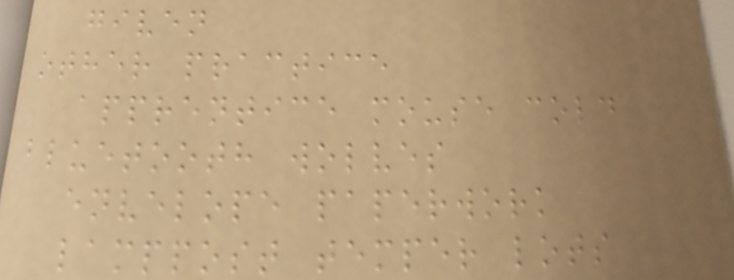given
other practice
apprentice mouse cold
bluetooth wolves
envelope paperwork
lamppost temper lots
